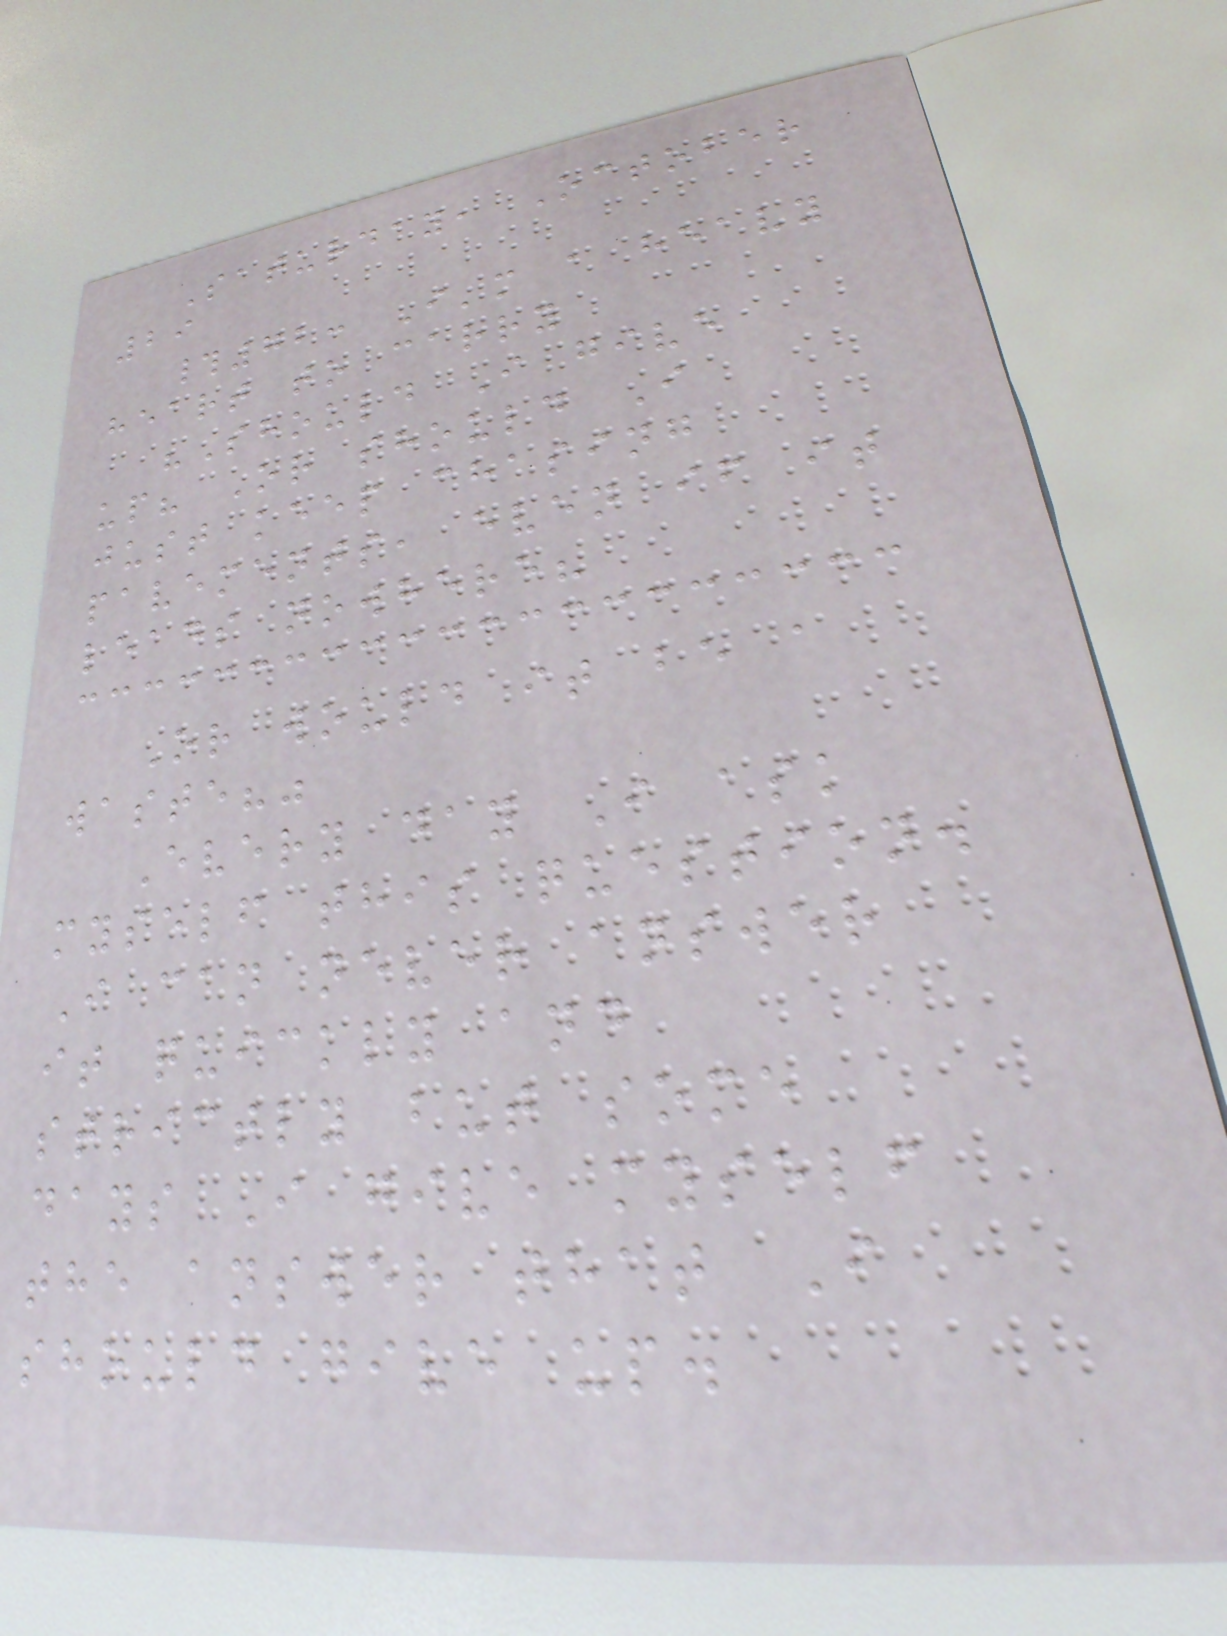Saturday, October
29
#72: I'm a heavy
heart to carry
"Should I give
up? Or should I
just keep chasing
pavements, even if it
leads nowhere?
Or would it be a
waste?"
Every day I ask
myself this question.
I can never answer
it quickly and
strictly but some
days I give myself
the answer that I
should give up.
